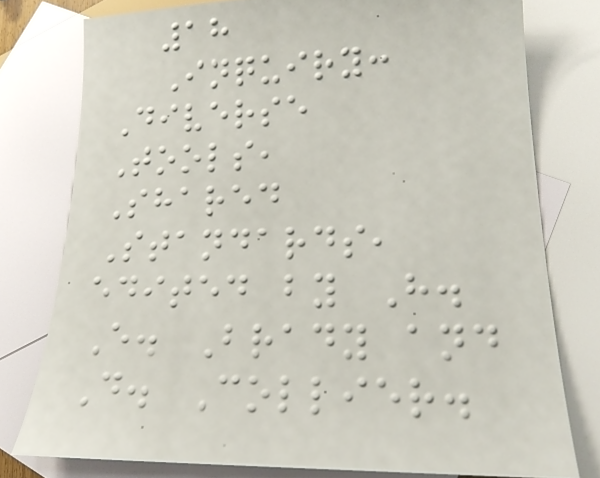18
Inquiry:
Diverse
Tools,
Shared
Standards,
edited by H.
E. Brady and
D. Collier.
